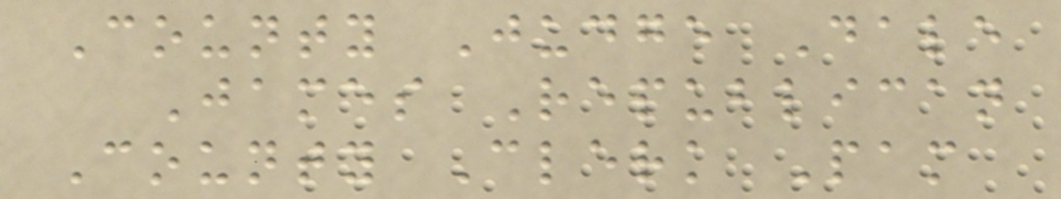County Judge Dale
James Republican
County Clerk Pam
